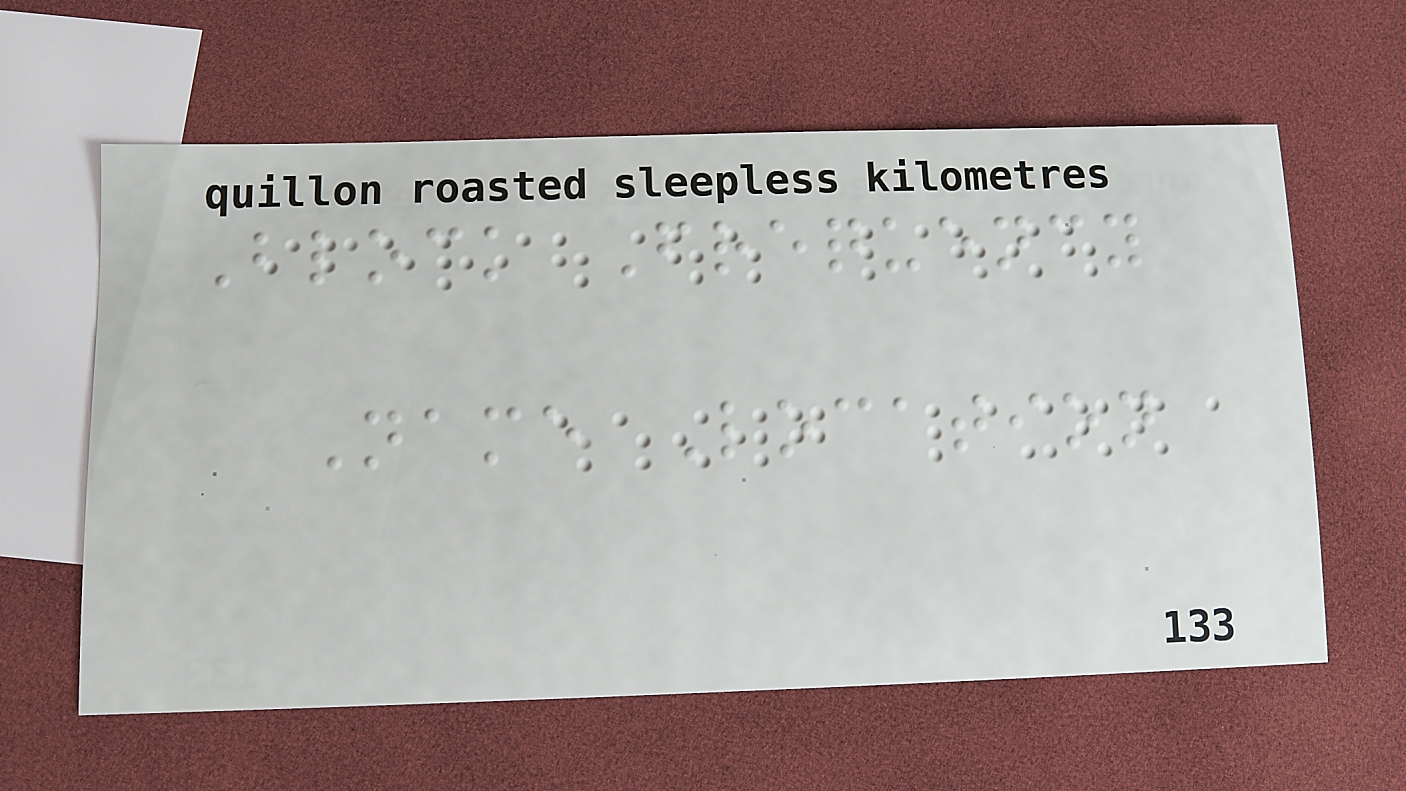Block Frequency
Name Location
